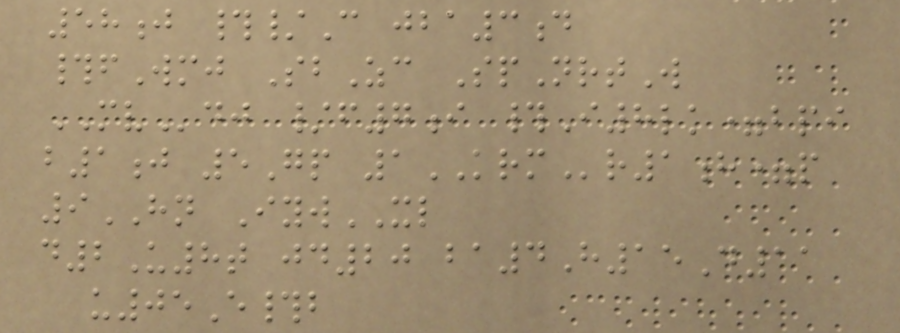58j #/C jba3d
#fWmj SbZc SpNrtW
MVdj /f7i #I8lk=bpi
b1j 5Gp 1KRMr1h=p
9HN IywXL
d2U8t jd20 ba4H15D11
u05E#b
